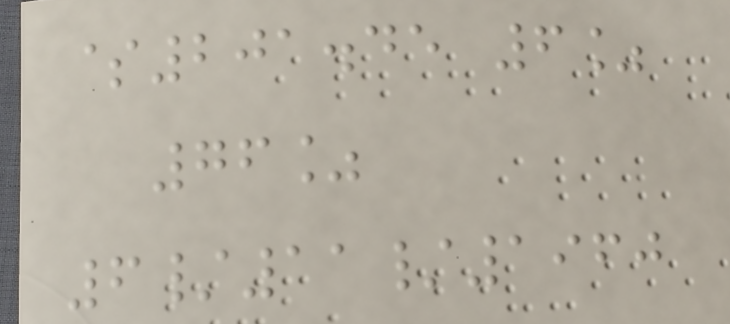$201.45 6%
76%
6/11/1960
